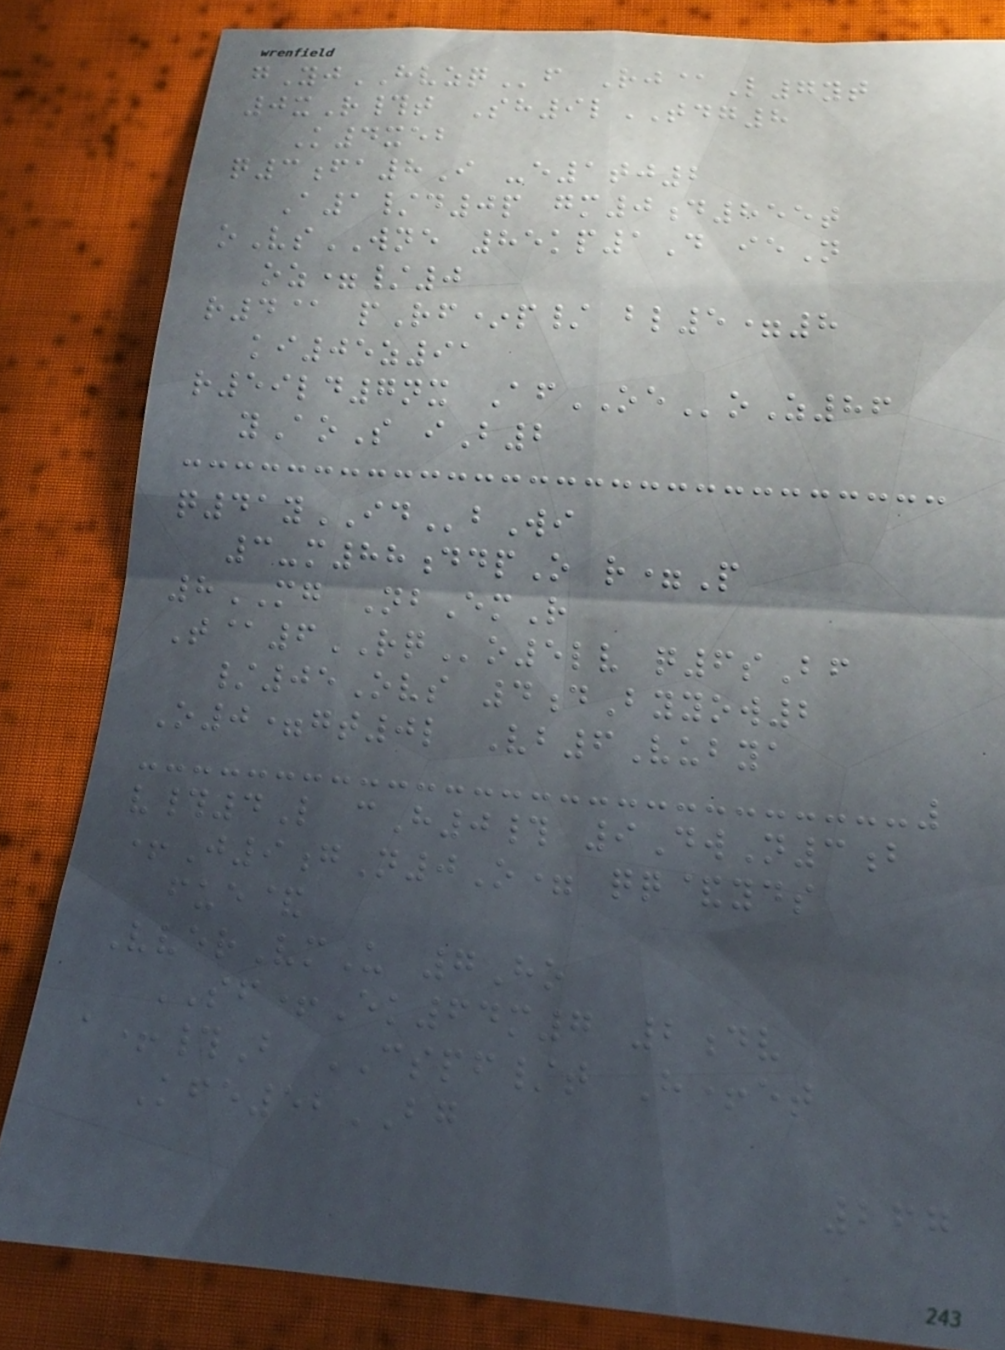gYjHVZQf Rj@L7yt
0xR#t Sh9lTDG8
K4xeb
q3fa8I -e1tj2
A1/d0p gm0d855t
oVsWNE 85kp1D ieN
oz=/0
r4@ pRf*p/ bl5=8
ki05z91
r59ld7nx AfOEoZ86
yAoS iB2
q41yIDbWi
3-m88ddpO r=P
8MG NbEmR
T@6RQo5lv q6sBf
/05Ovs 4dByyow2
O0=gt0l Vb6Vubya
v#4L cH0# 9DwN3b
+J9gN0O= qq&yds
fue&
VverVmU 7Ho
SF+Ek64m7 2dv
a+#B CSPF/t H+et
Kfe52BG
267
